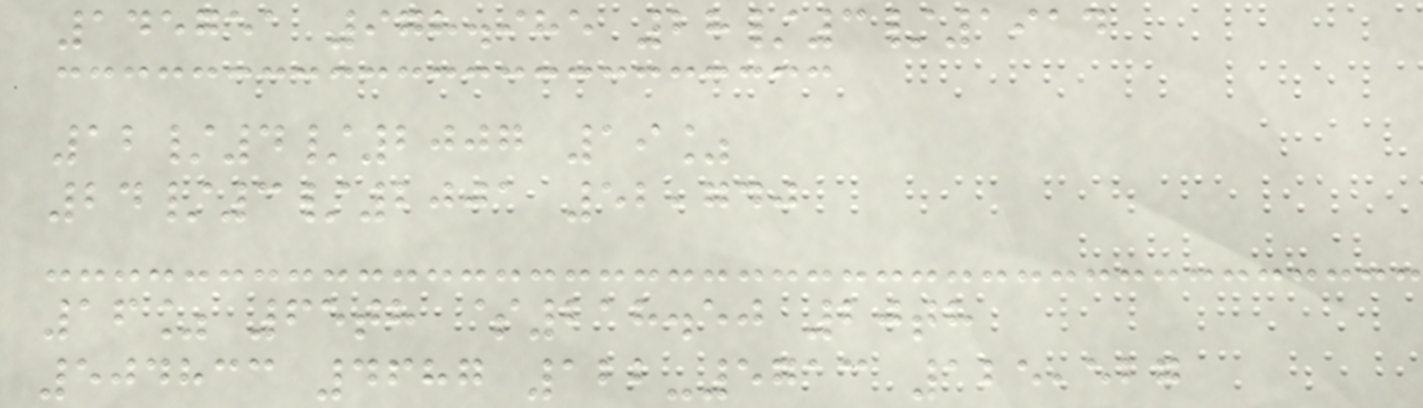145751 978.985 28/3/1914
12/4/2007 19%
24/3/2001 52,740
16% 65th $218.50 20th
504833 4687 122-5713 125,527
